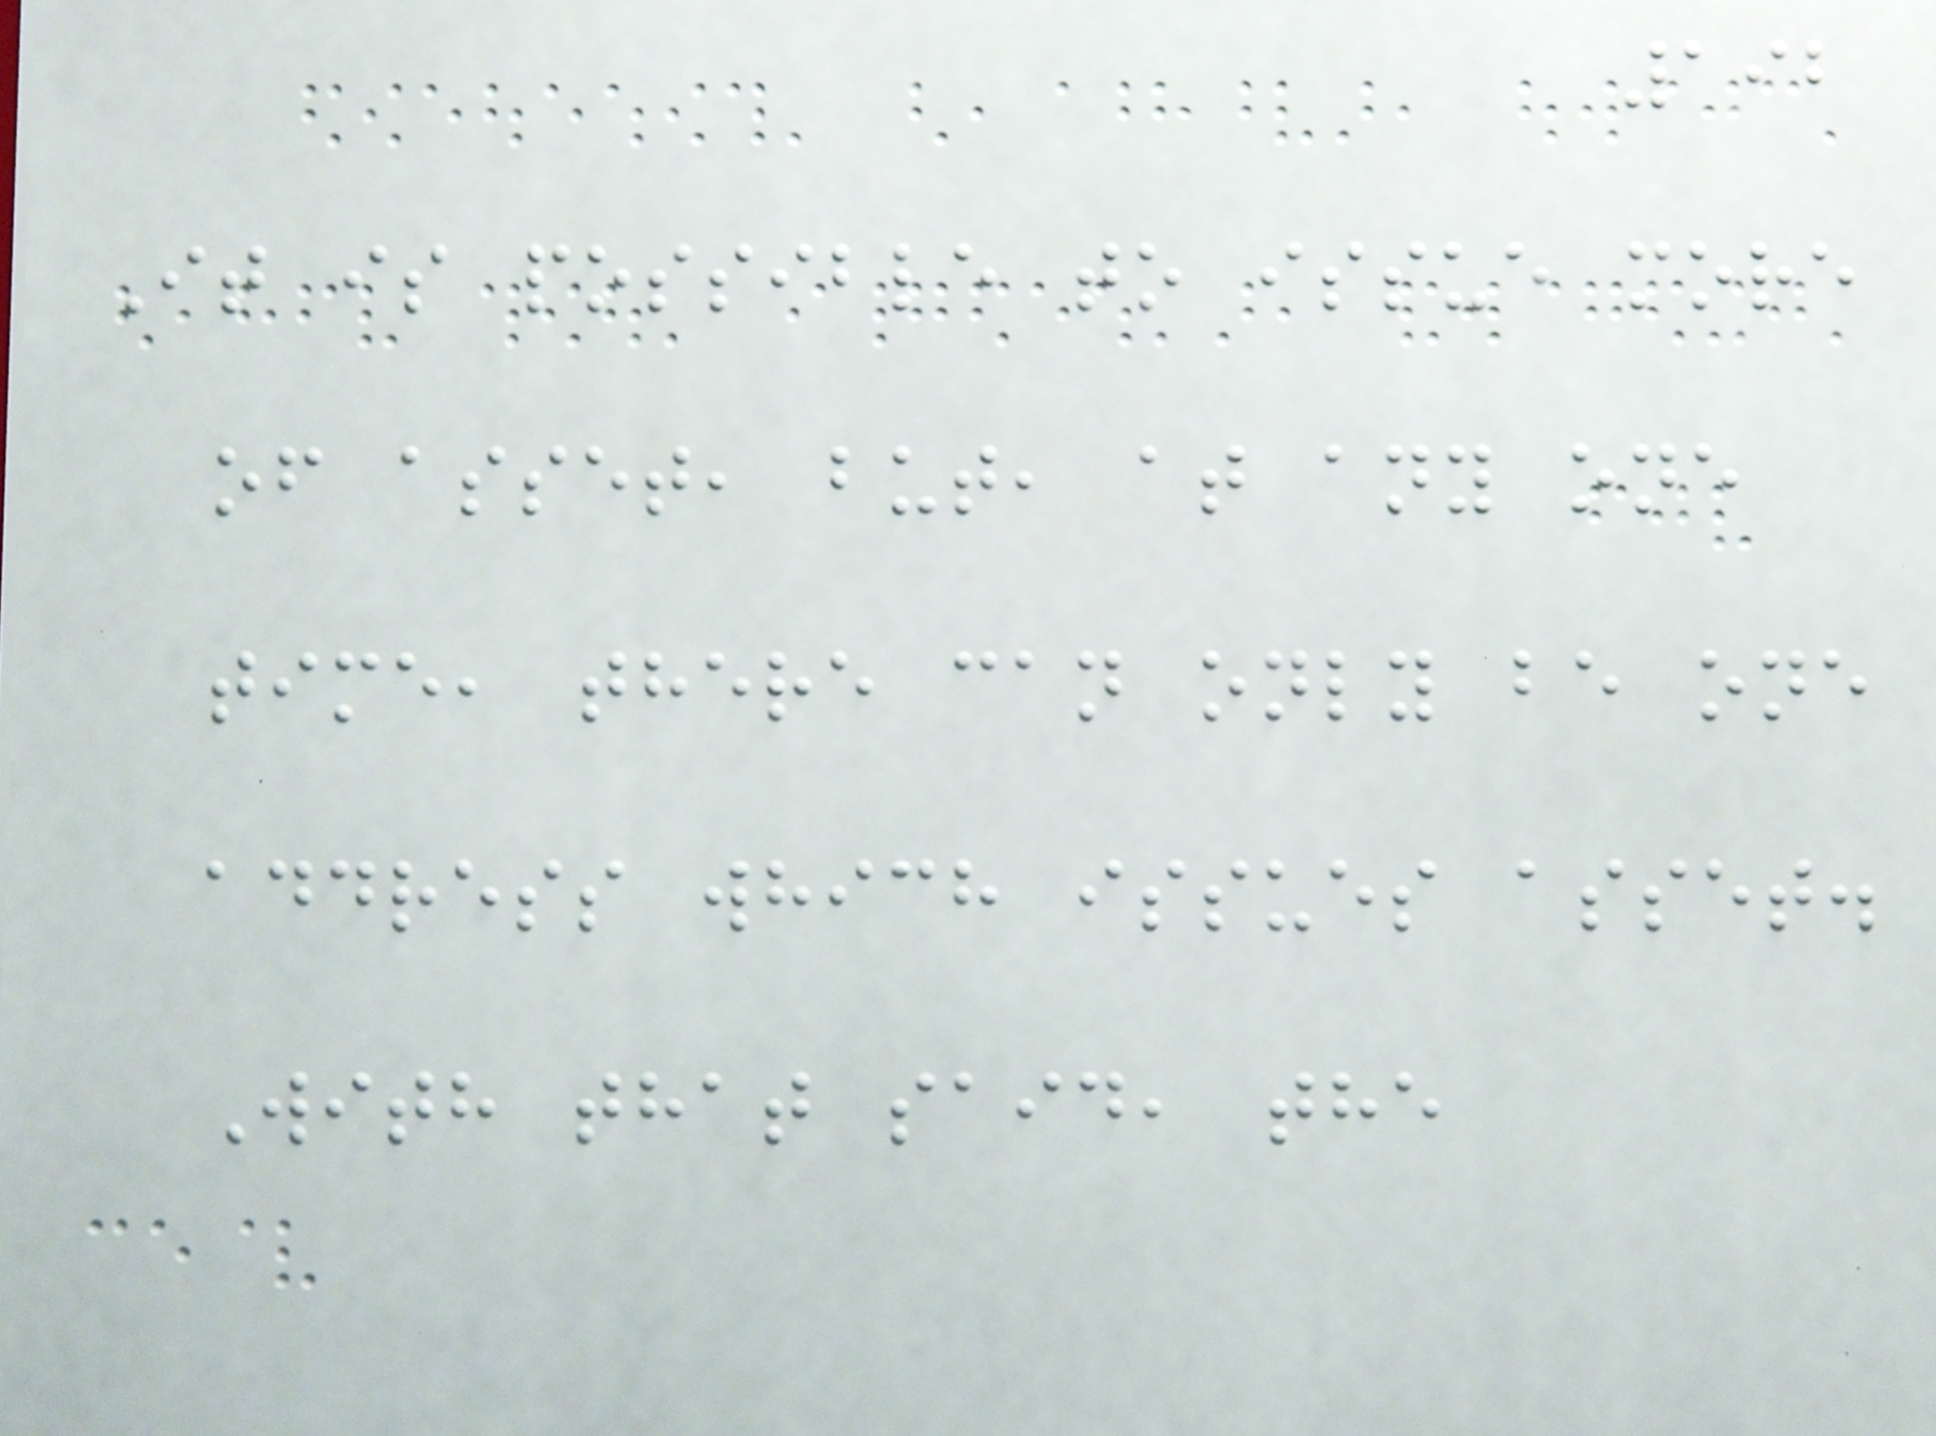192
It is possible to issue more
of asset, but, at any one
time, there can only be one
address which issues asset.
With that said, the
